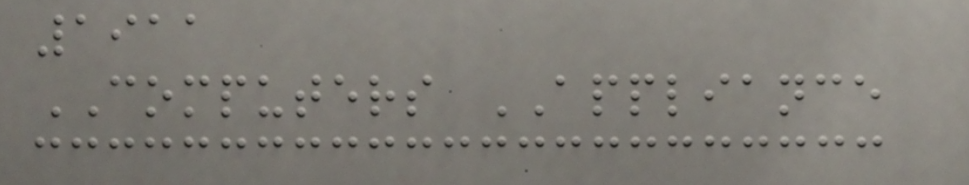1911
COMPUTERS APPLIANCE
